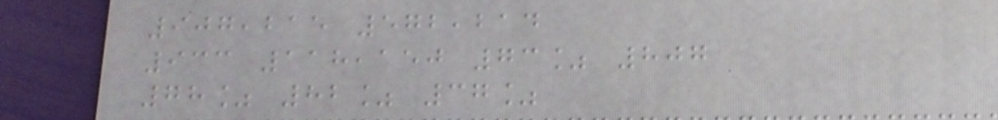907,215 572,214
933 118,150 73% 807
78% 82% 37%
